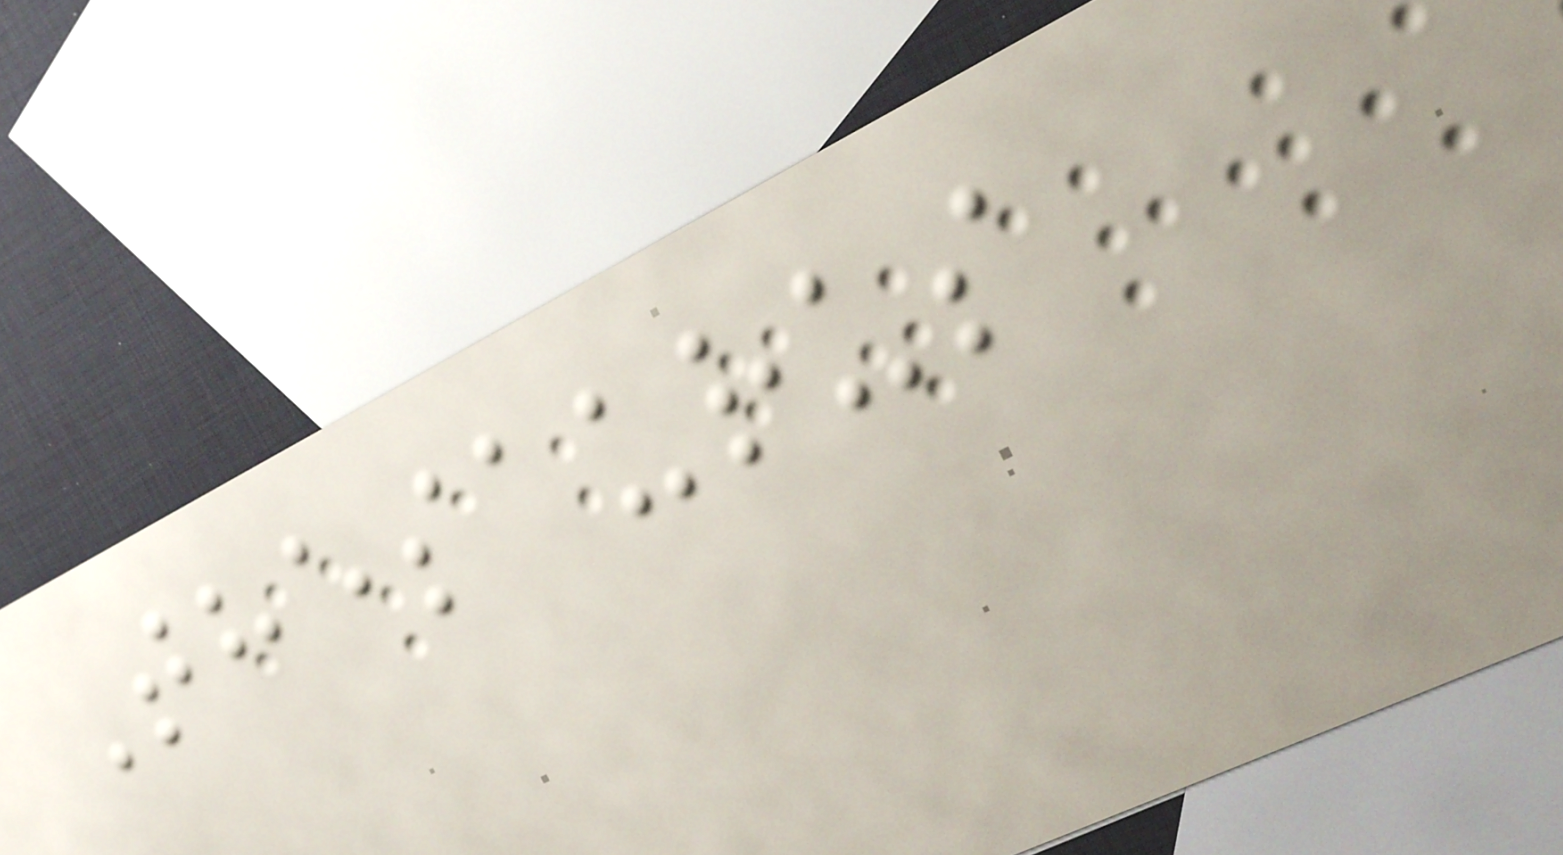Thesaurus
